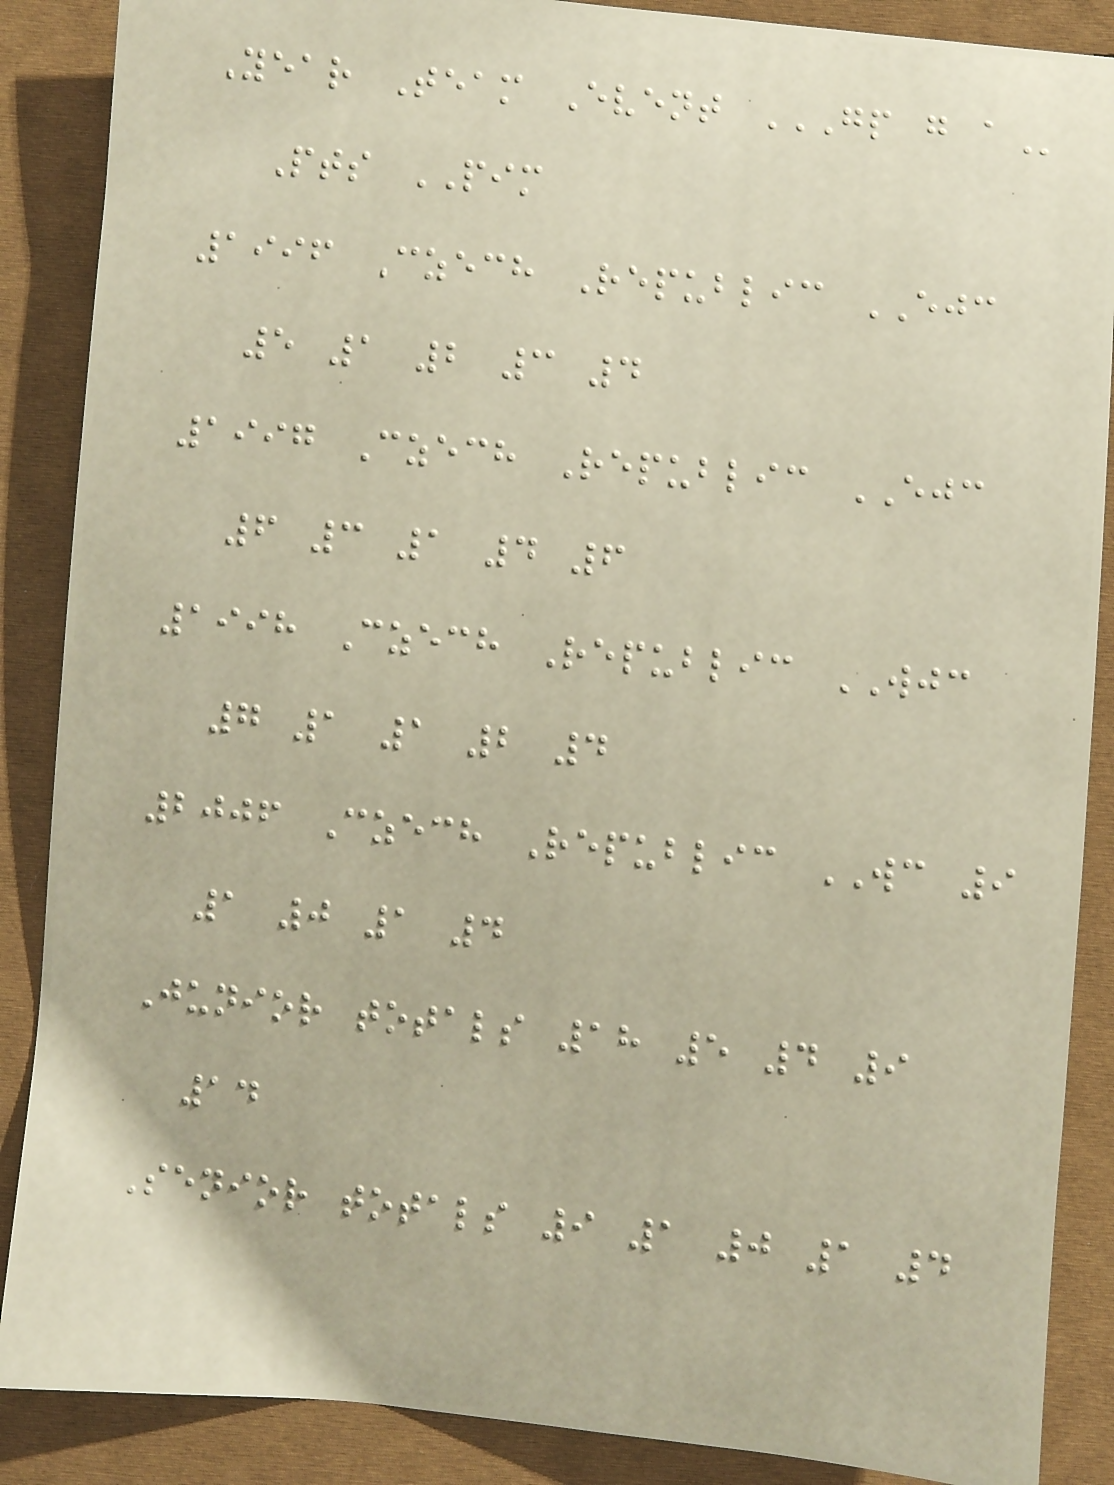Year Team Event GP G A
Pts PIM
1996 Czech Republic EJC
5 1 2 3 4
1997 Czech Republic EJC
6 3 1 4 6
1998 Czech Republic WJC
7 1 1 2 4
2006 Czech Republic WC 9
1 0 1 4
Junior totals 18 5 4 9
14
Senior totals 9 1 0 1 4
